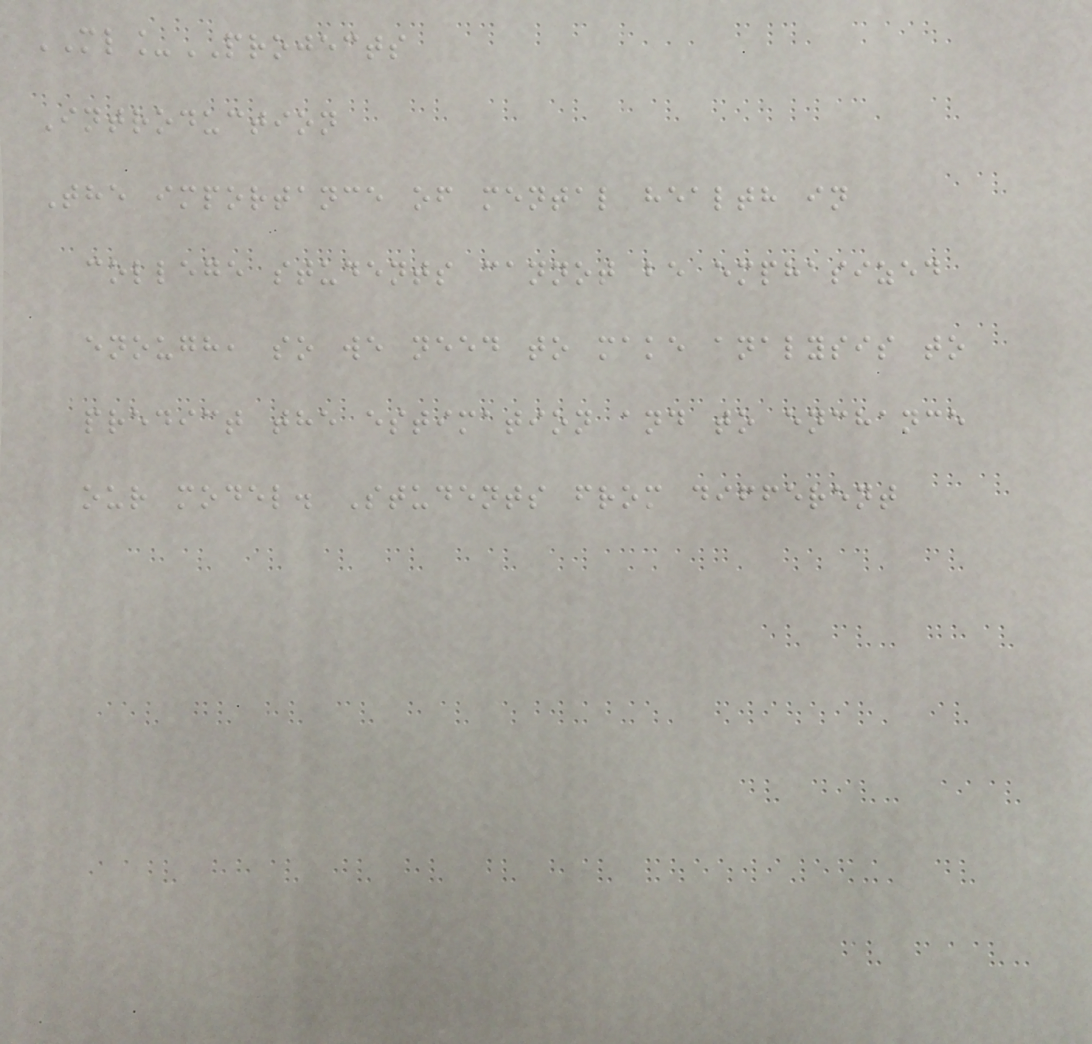ML_PROJECTS
Introduction
The importance of mental health in
college students cannot be emphasized
enough, so we need to make analysis to
predict the estimation and to enchance
our model. Students from different
